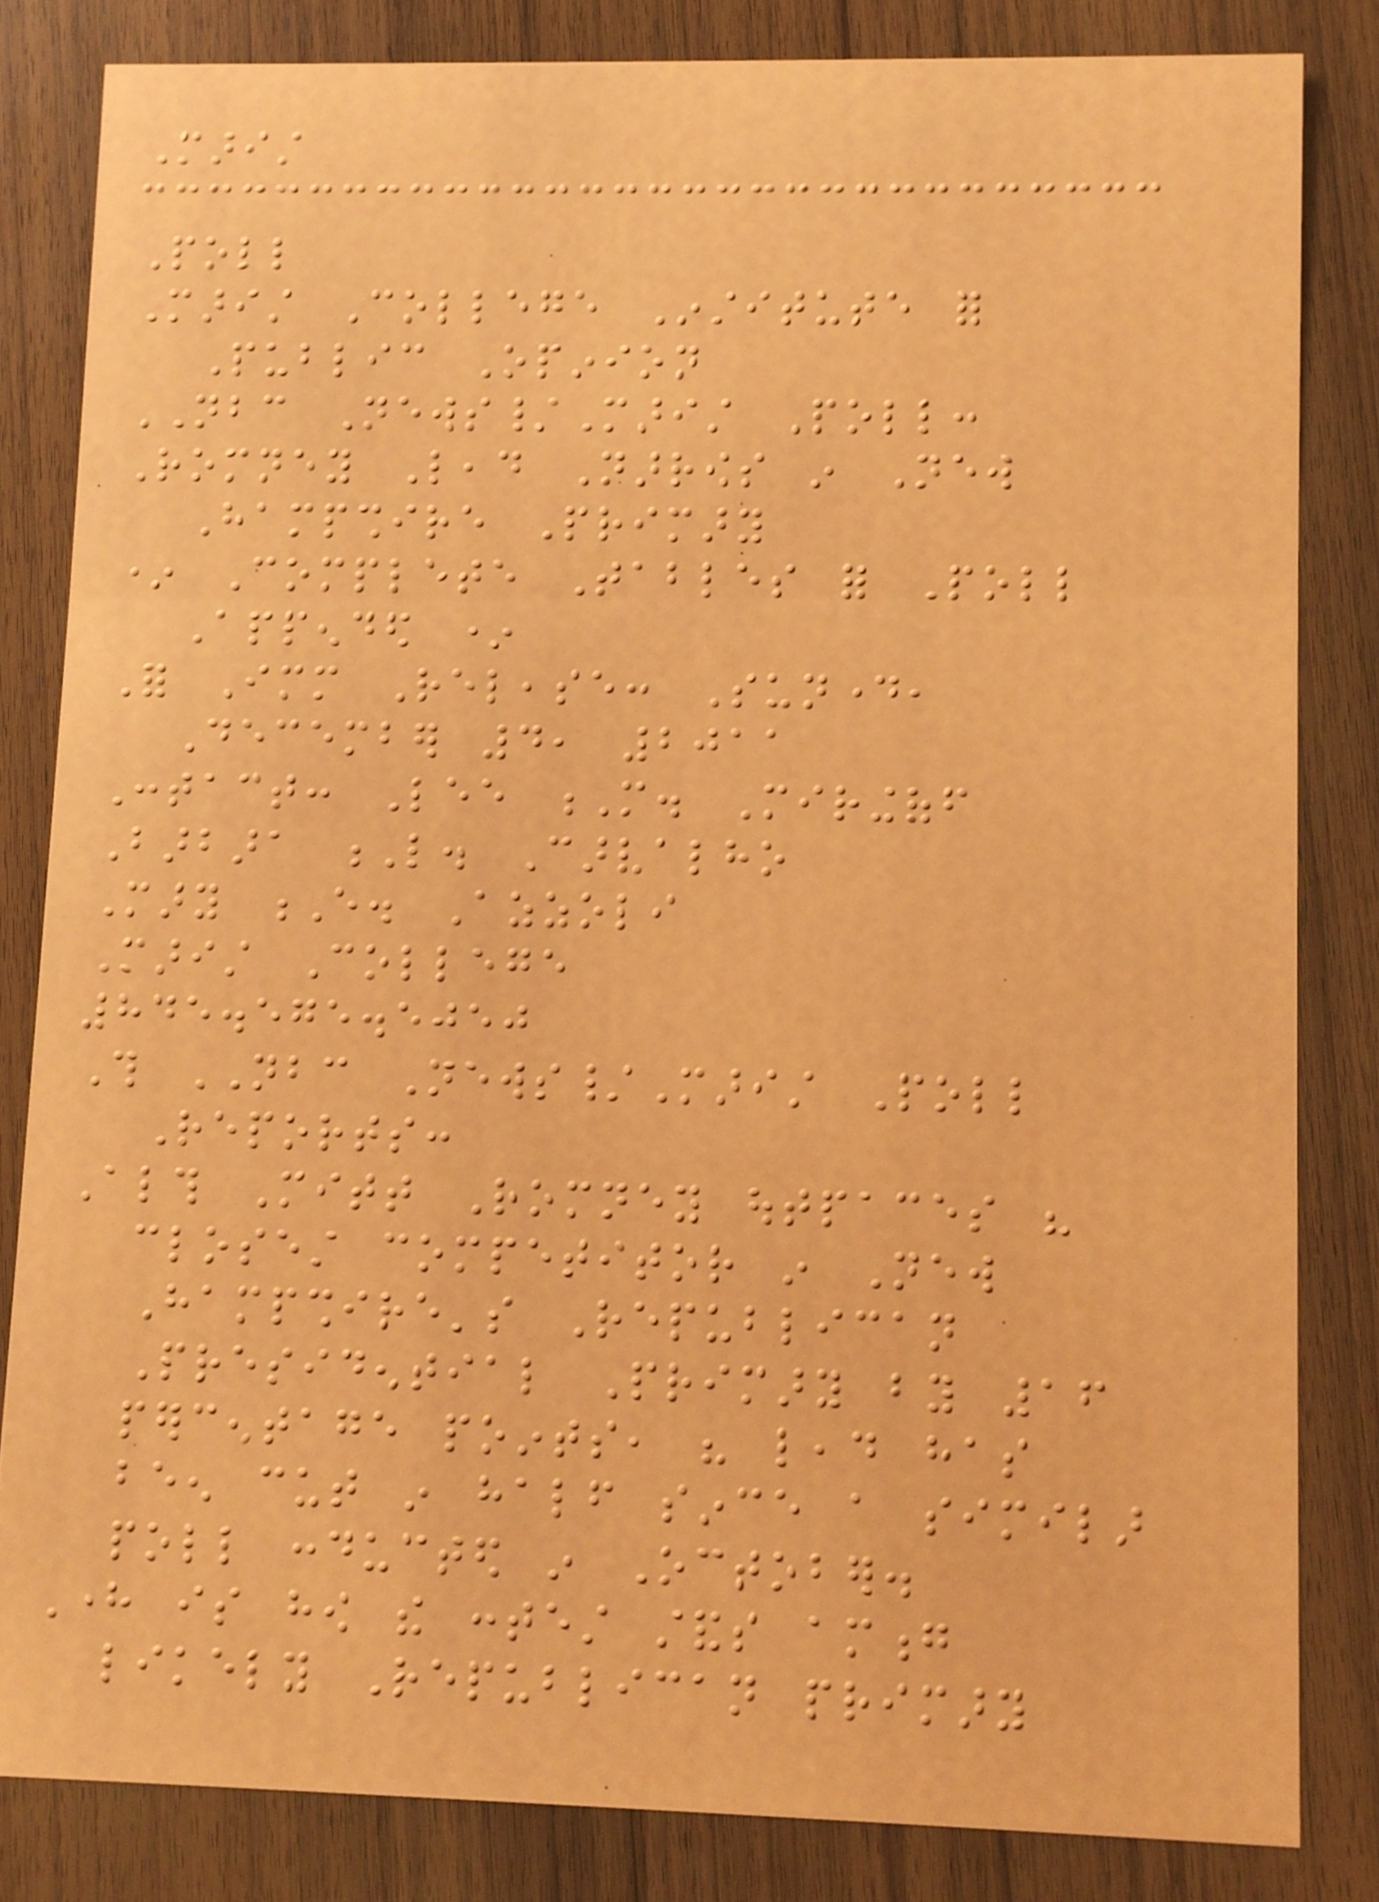Marist
Poll
Marist College Institute for
Public Opinion
NBC News/Marist Poll:
Romney Lead Narrows in New
Hampshire Primary
* Complete Tables for Poll
Appended *
For Immediate Release: Sunday,
December 4, 2011
Contact: Lee M. Miringoff
Barbara L. Carvalho
Mary E. Azzoli
Marist College
845.575.5050
This NBC News/Marist Poll
Reports:
Although Mitt Romney outpaces his
closest competitor in New
Hampshire's Republican
Presidential Primary by 16
percentage points, his lead has
been cut in half since a similar
poll conducted in October.
Here is how the contest stands among
likely Republican primary
